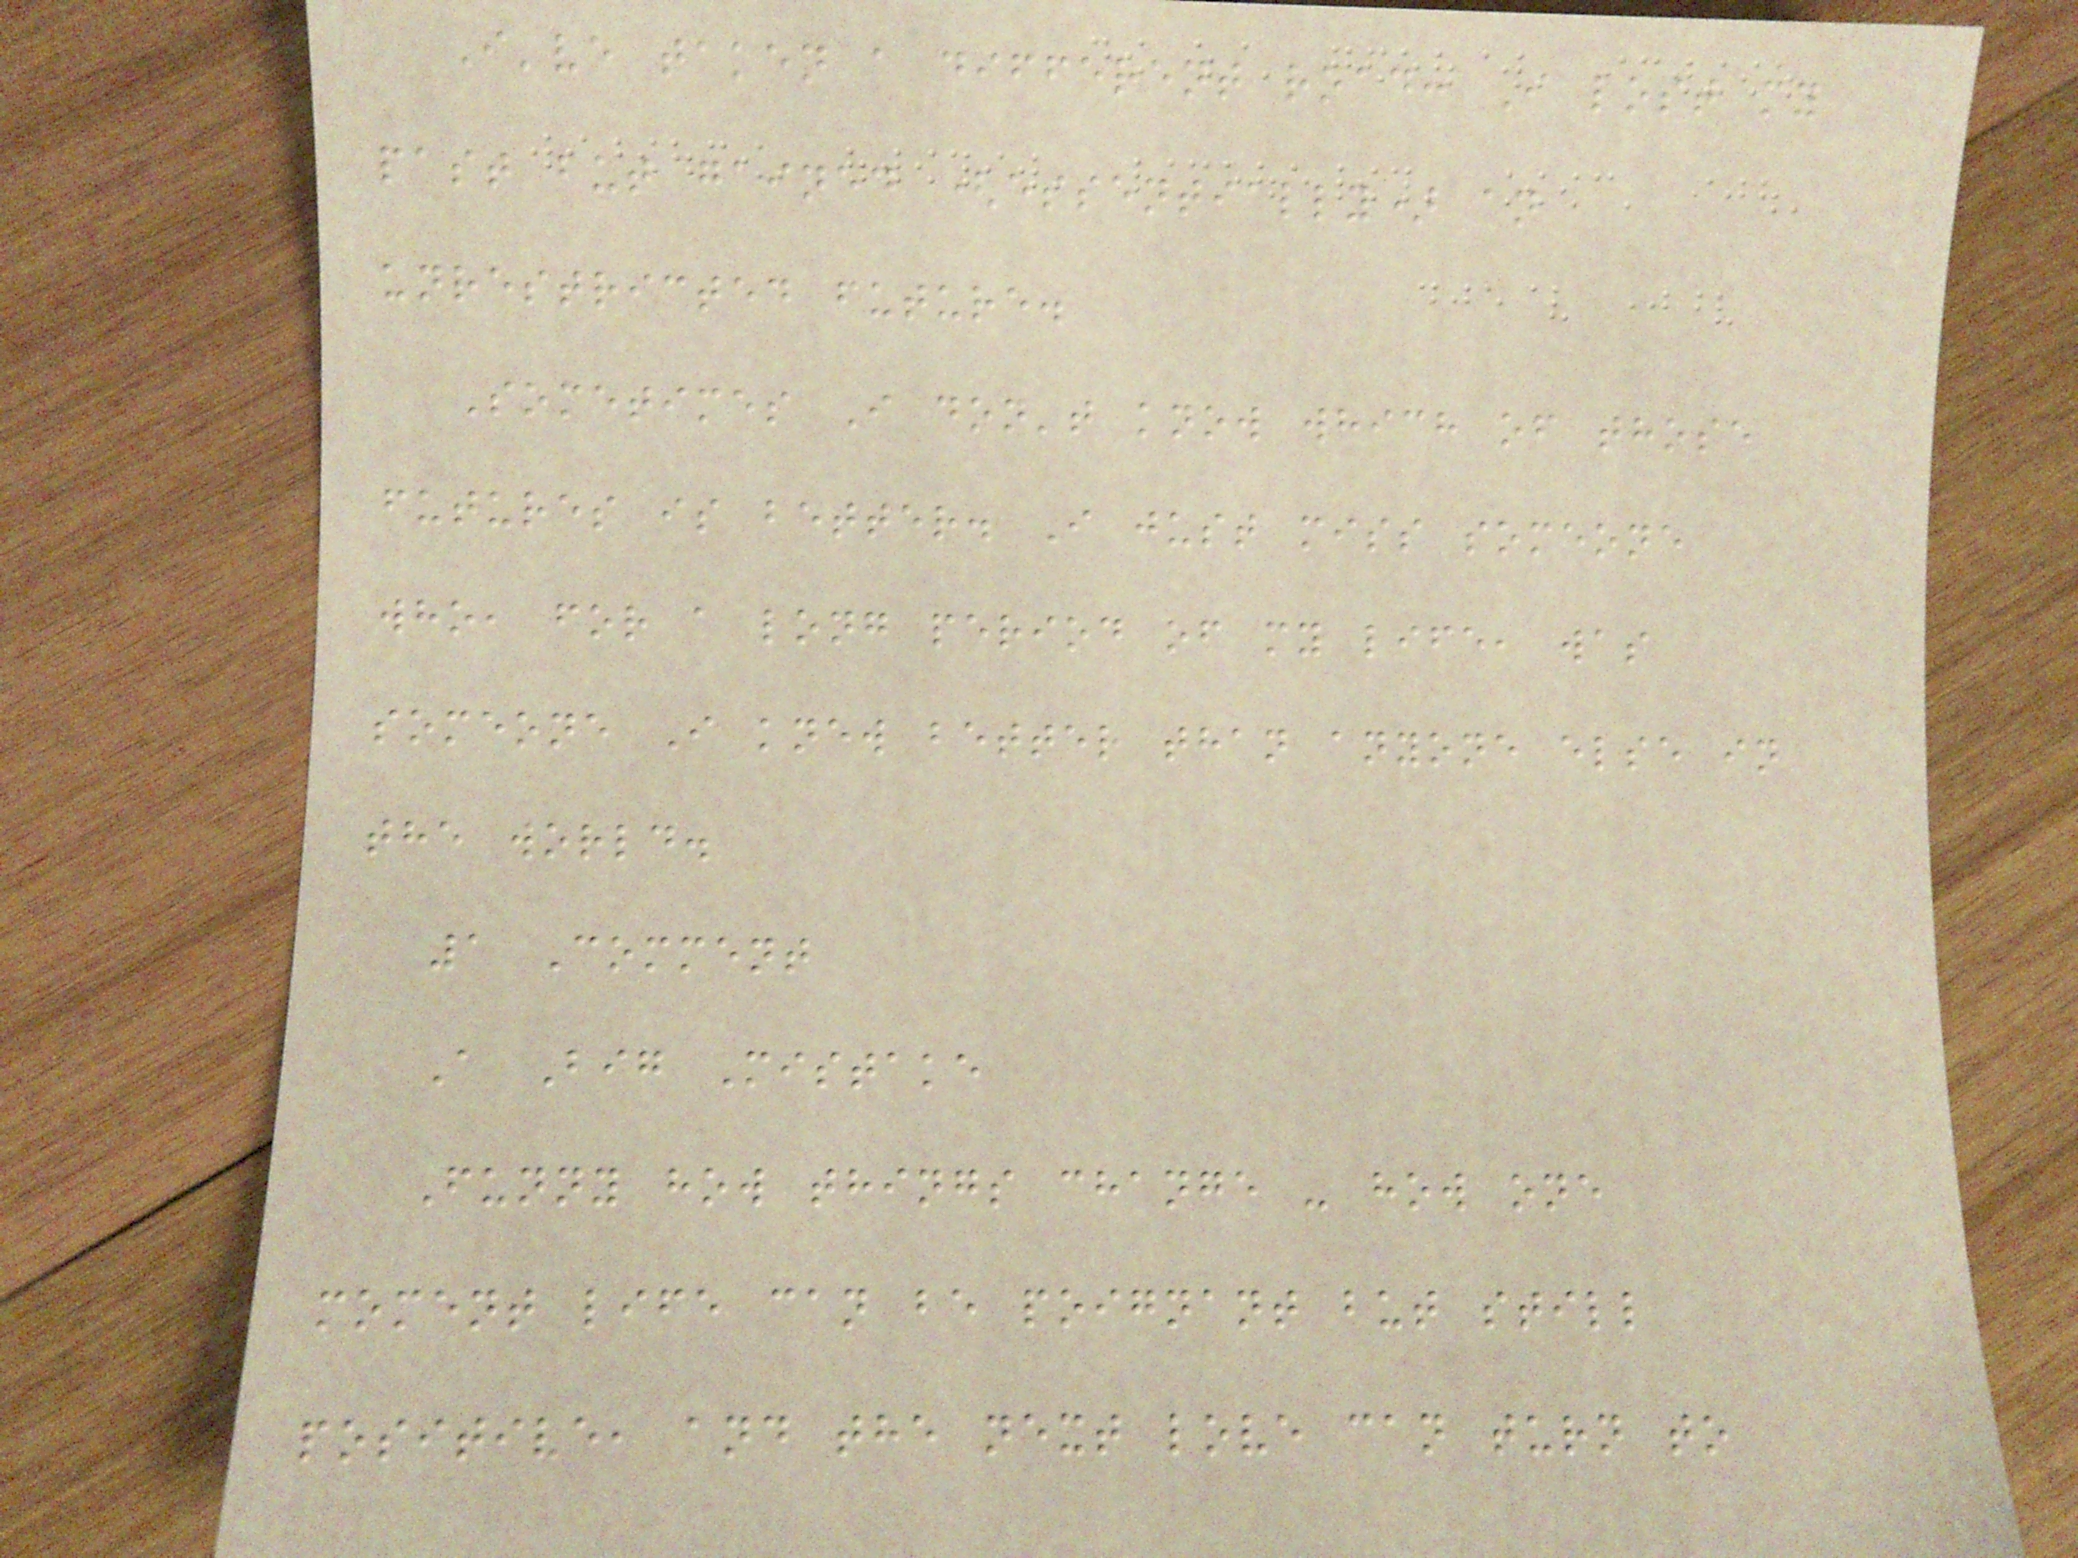I've taken a different road: I lost my
past but gained (essentially) an
unrestricted future.
Sometimes I don't know which of those
futures is better. I just miss someone
who, for a long period of my life, was
someone I knew better than anyone else in
the world.
1 Comment
A Big Mistake
Funny how things change - how one
moment life can be poignant but still
positive, and the next love can turn to
